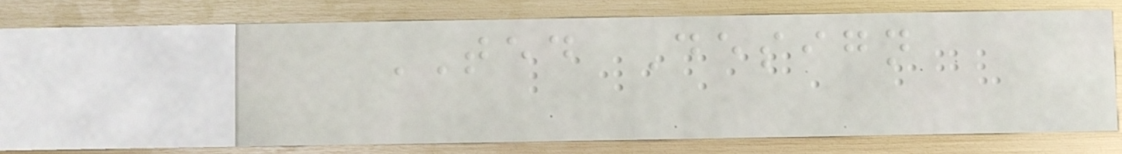TED Design
